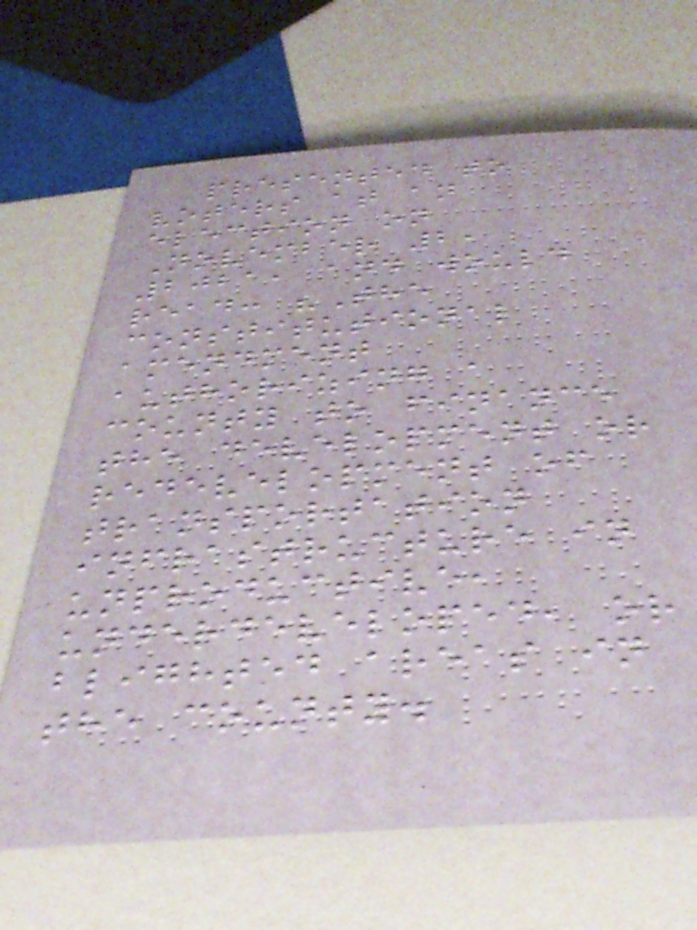presented to
voters at an
election on
November 2,
2021, and would
read: "The
constitutional
amendment
authorizing a
county to finance
the development or
redevelopment of
transportation
infrastructure in
unproductive,
underdeveloped, or
blighted areas in
the county.
